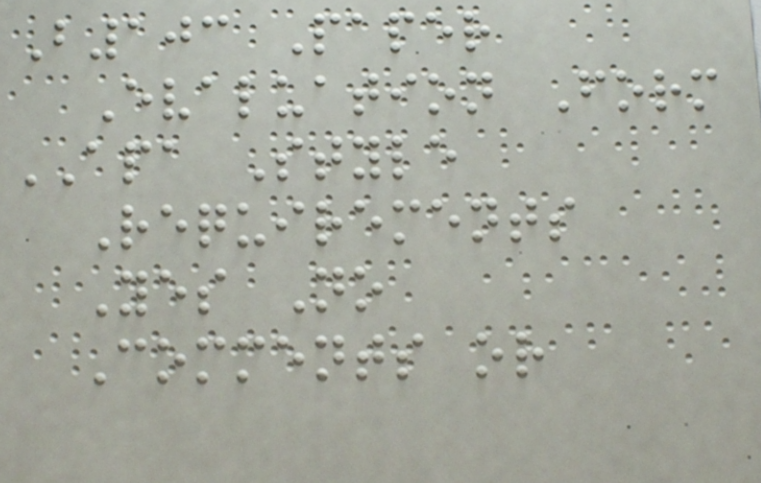B103 Paper
Evaluation Form
APA Style
Requirements
Yes No
Comments or
